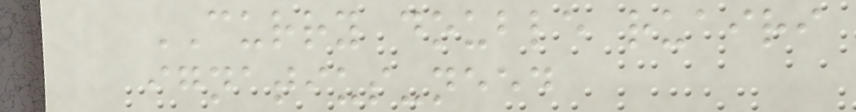CURRY double ruairi
ignatius-need
